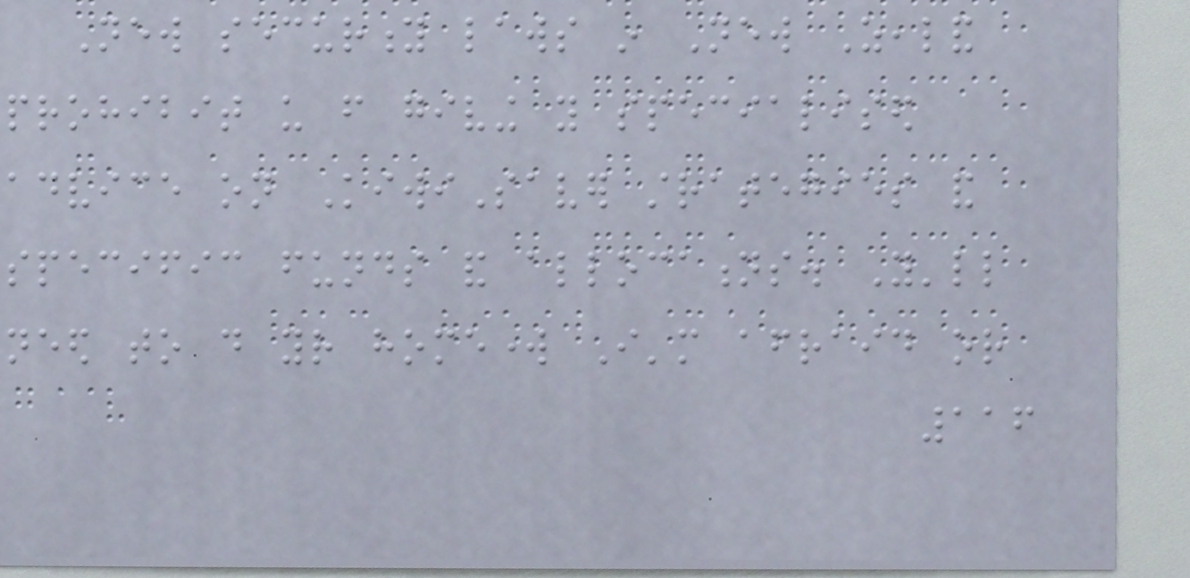New security laws in New Zealand
prohibit us from giving you specialised
advice on KiwiSaver strategies and
specific funds and allocations. You'll
need to do your homework I'm afraid or
116
